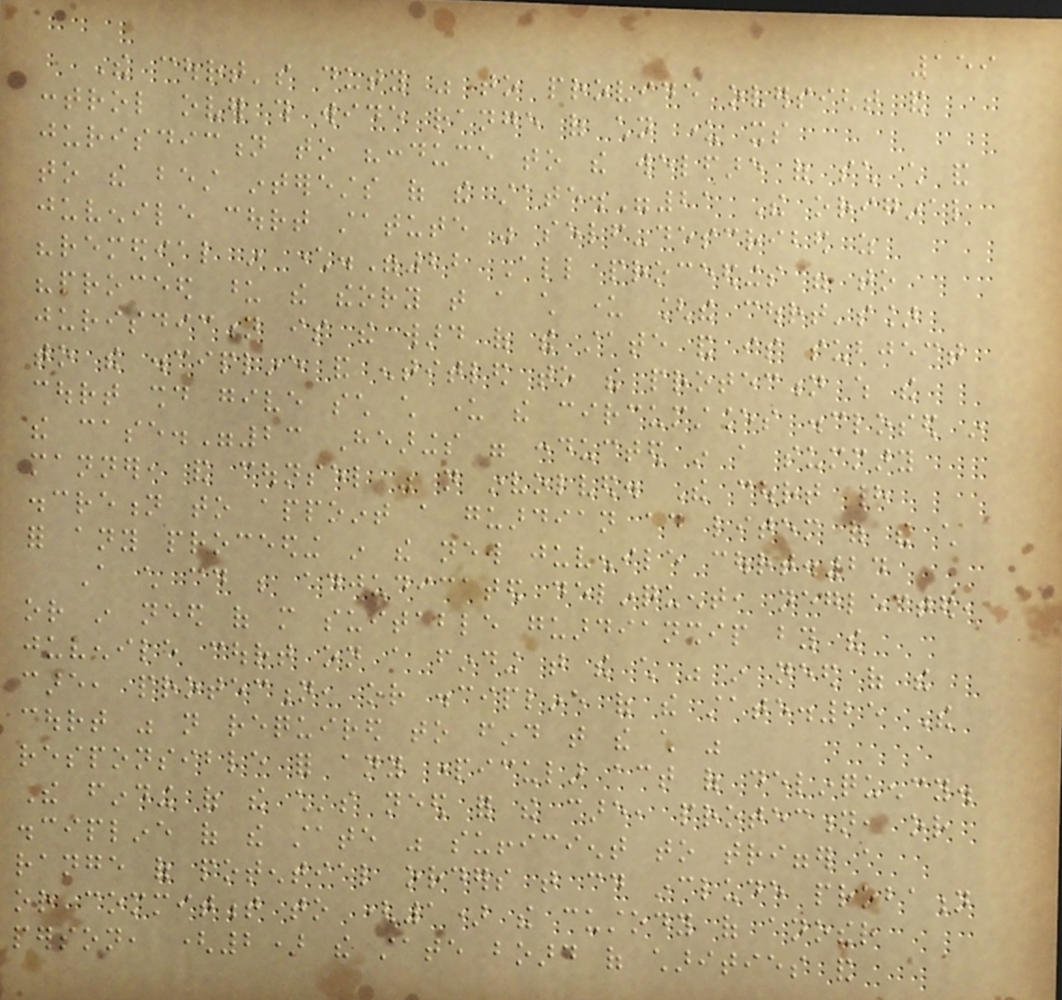159
The court's duty was to provide oversight and
control over this wide range of children under its
jurisdiction to "conduce to the welfare of such child and
to the best interests of the state."21 The original
juvenile court statute was self-described as
"remedial in character."22 All proceedings were to
"proceed upon the theory that a child under [the court's]
jurisdiction is the ward of the state and is subject
to the discipline and entitled to the protection which the
court should give such child under the circumstances disclosed in
the case."23 Hearings were conducted in a summary
manner, and counsel was not involved. The court had
discretion to appoint a guardian ad litem of the child
for any proceeding in the new juvenile court.24
A child could be adjudicated delinquent, neglected,
or in need of more suitable guardianship by the
juvenile court on a finding that the child was in need of the
care, protection, or discipline of the state.25 The
court was not required to find that the child was
responsible for any particular act of delinquency.
The finding of the child's need for the care, protection, or
discipline of the state was sufficient to trigger a
range of potential orders that could include probation
or commitment to (1) the custody of another
person, (2) the state board of charities and
